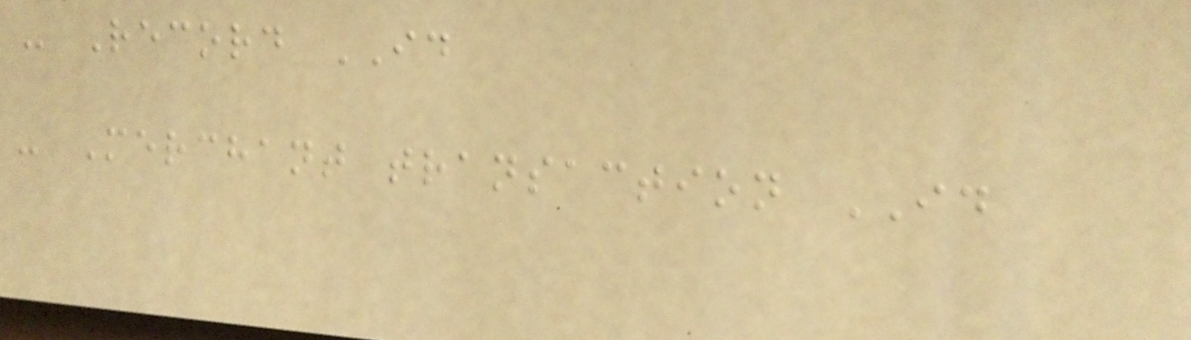- Record ID
- Merchant transaction ID
